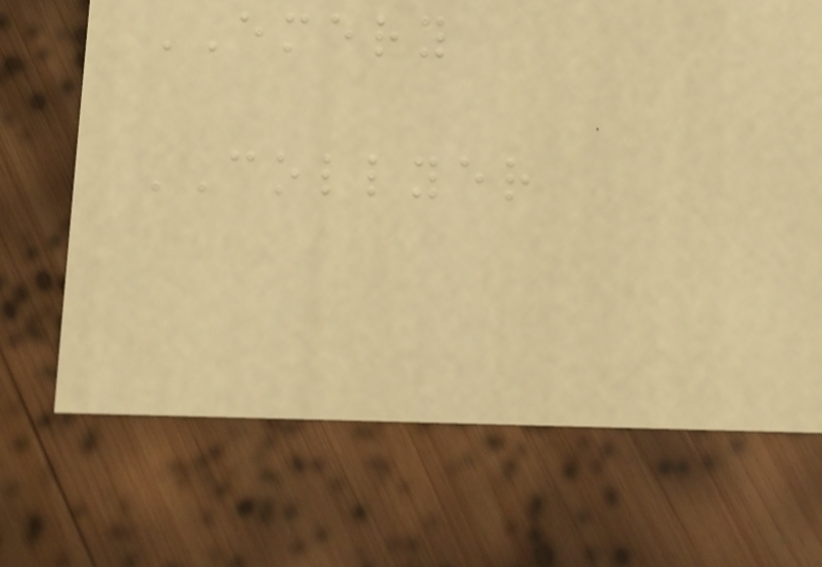EMERY
COLLYER
